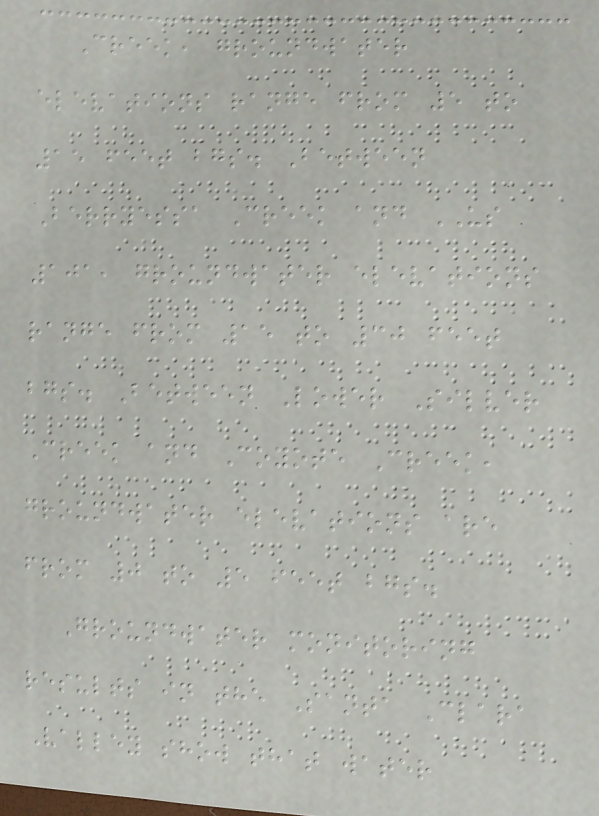Creek, groundwater
elevations range from 5 to
15 feet bgs. Between
Berryessa Creek and US
101, groundwater elevations
range from 15 to 30 feet
bgs. Between Lower Silver
Creek and Coyote Creek,
groundwater elevations are
from 0 to 5 feet bgs.
Groundwater monitoring
results in the Santa Clara
Valley show that water
